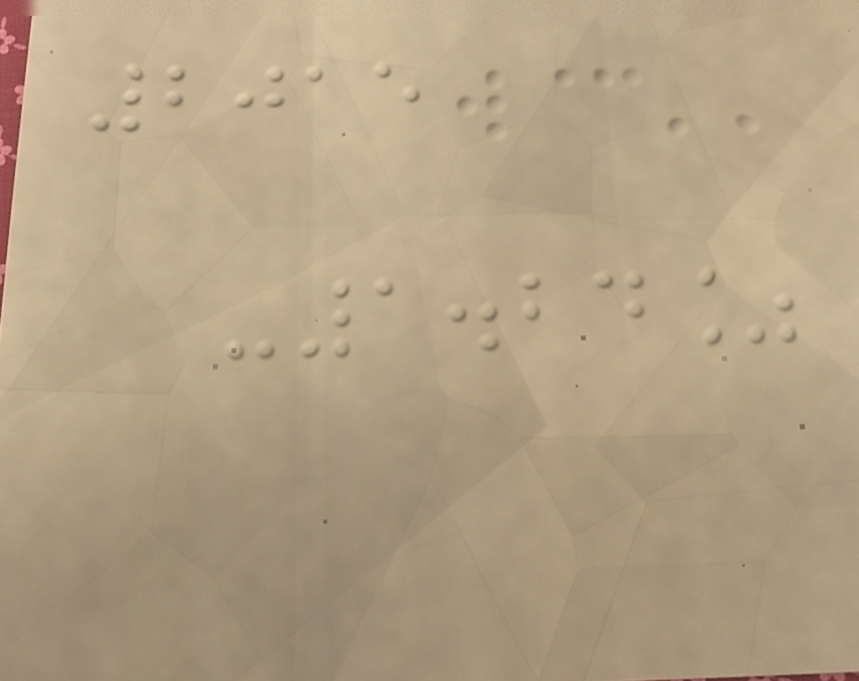2015
-1.24%
